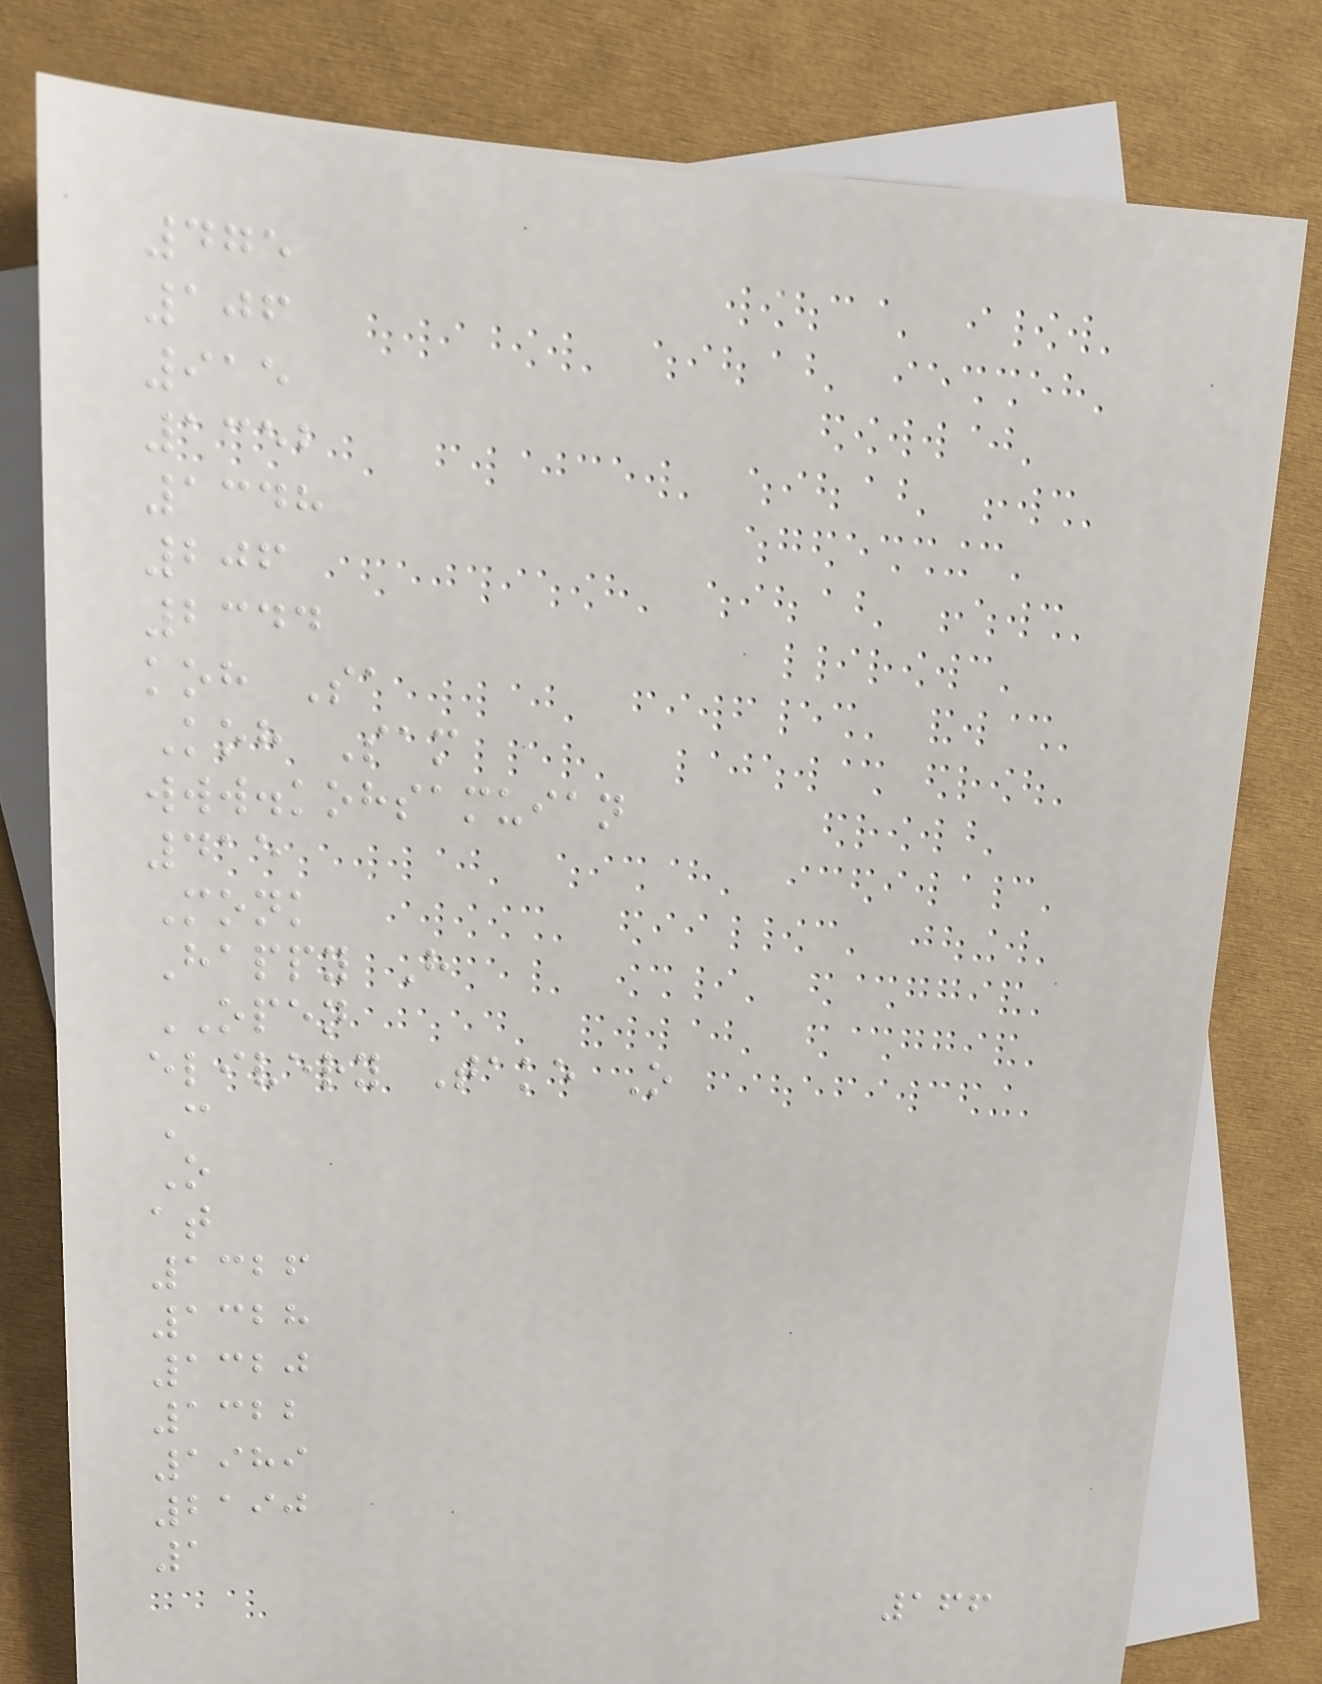475
106
915
1352
1348
206
2344
koh Sa
Koh Sam
www.kohsamuian
415
Monk
Happy H
OPEN
elivery Take O
C
O
at
1326
1328
1320
1322
1989
2190
1
166
